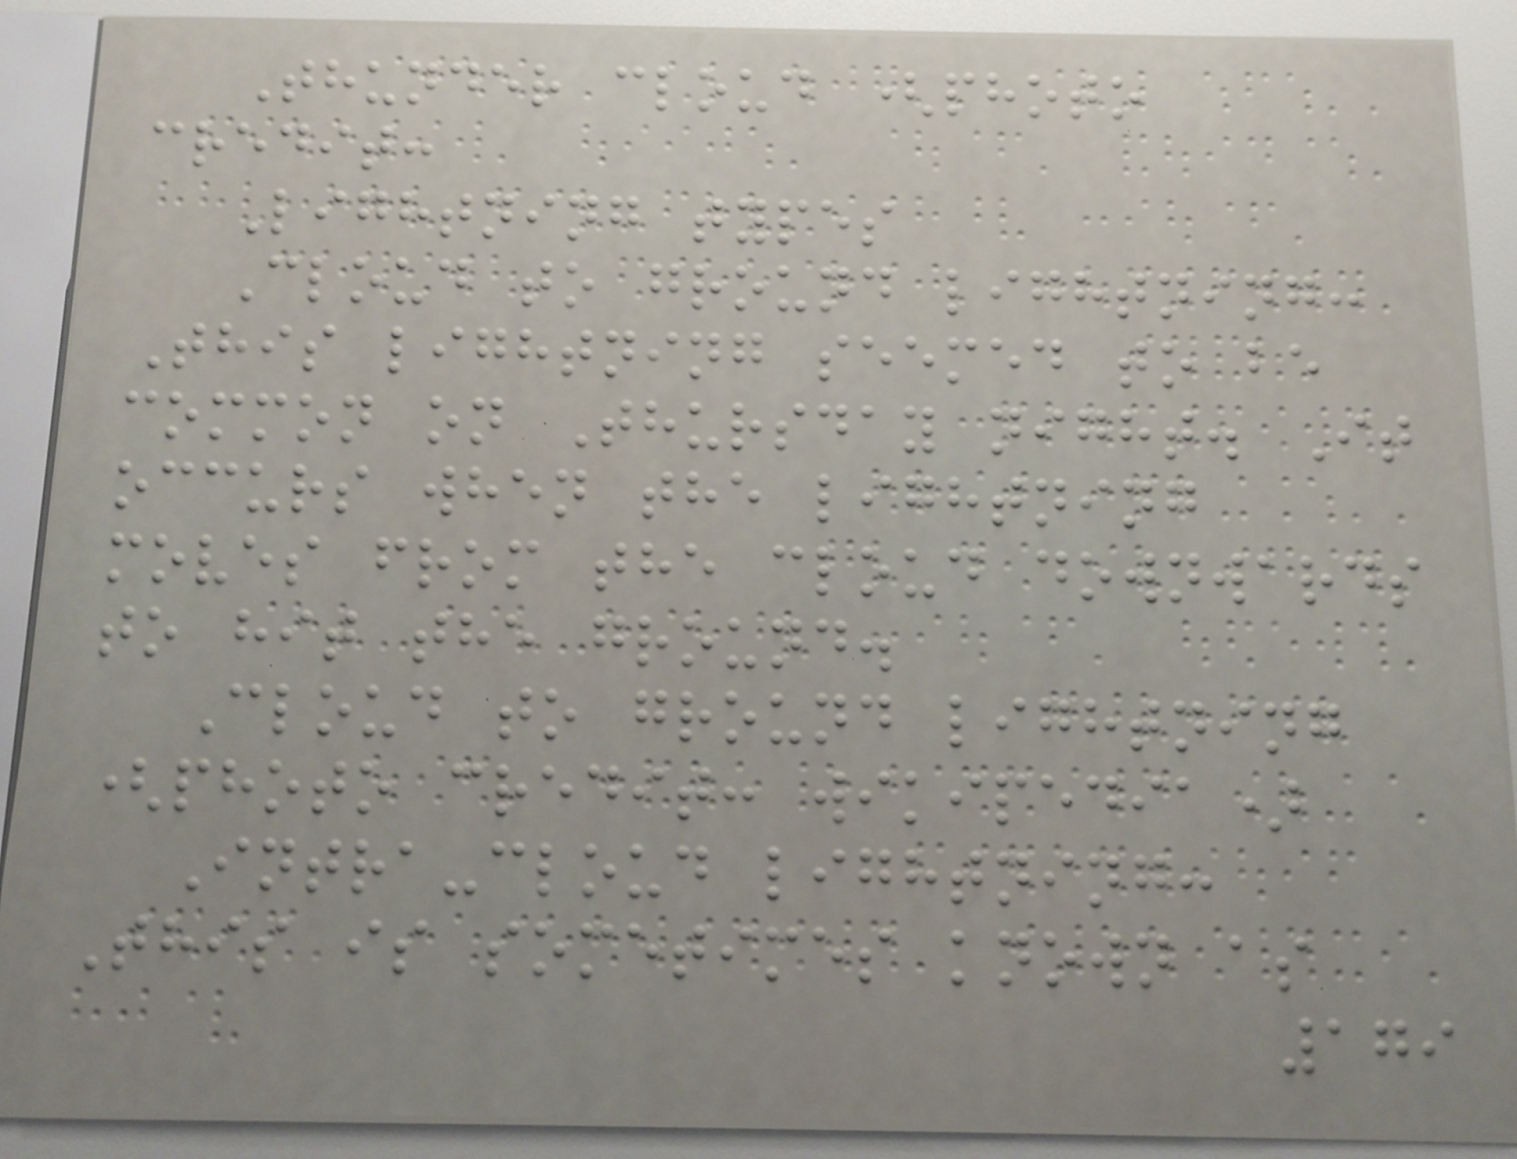Thunder cloud (photo
credit:
Lightning types
Cloud to ground lightning:
This lightning seemed to be
common on Thursday night. It
occurs when the lightning
moves from the cloud downwards
to hit the ground.
Cloud to ground lightning
(photo credit: wikipedia)
Intra-cloud lightning:
This is sometimes known as
179
